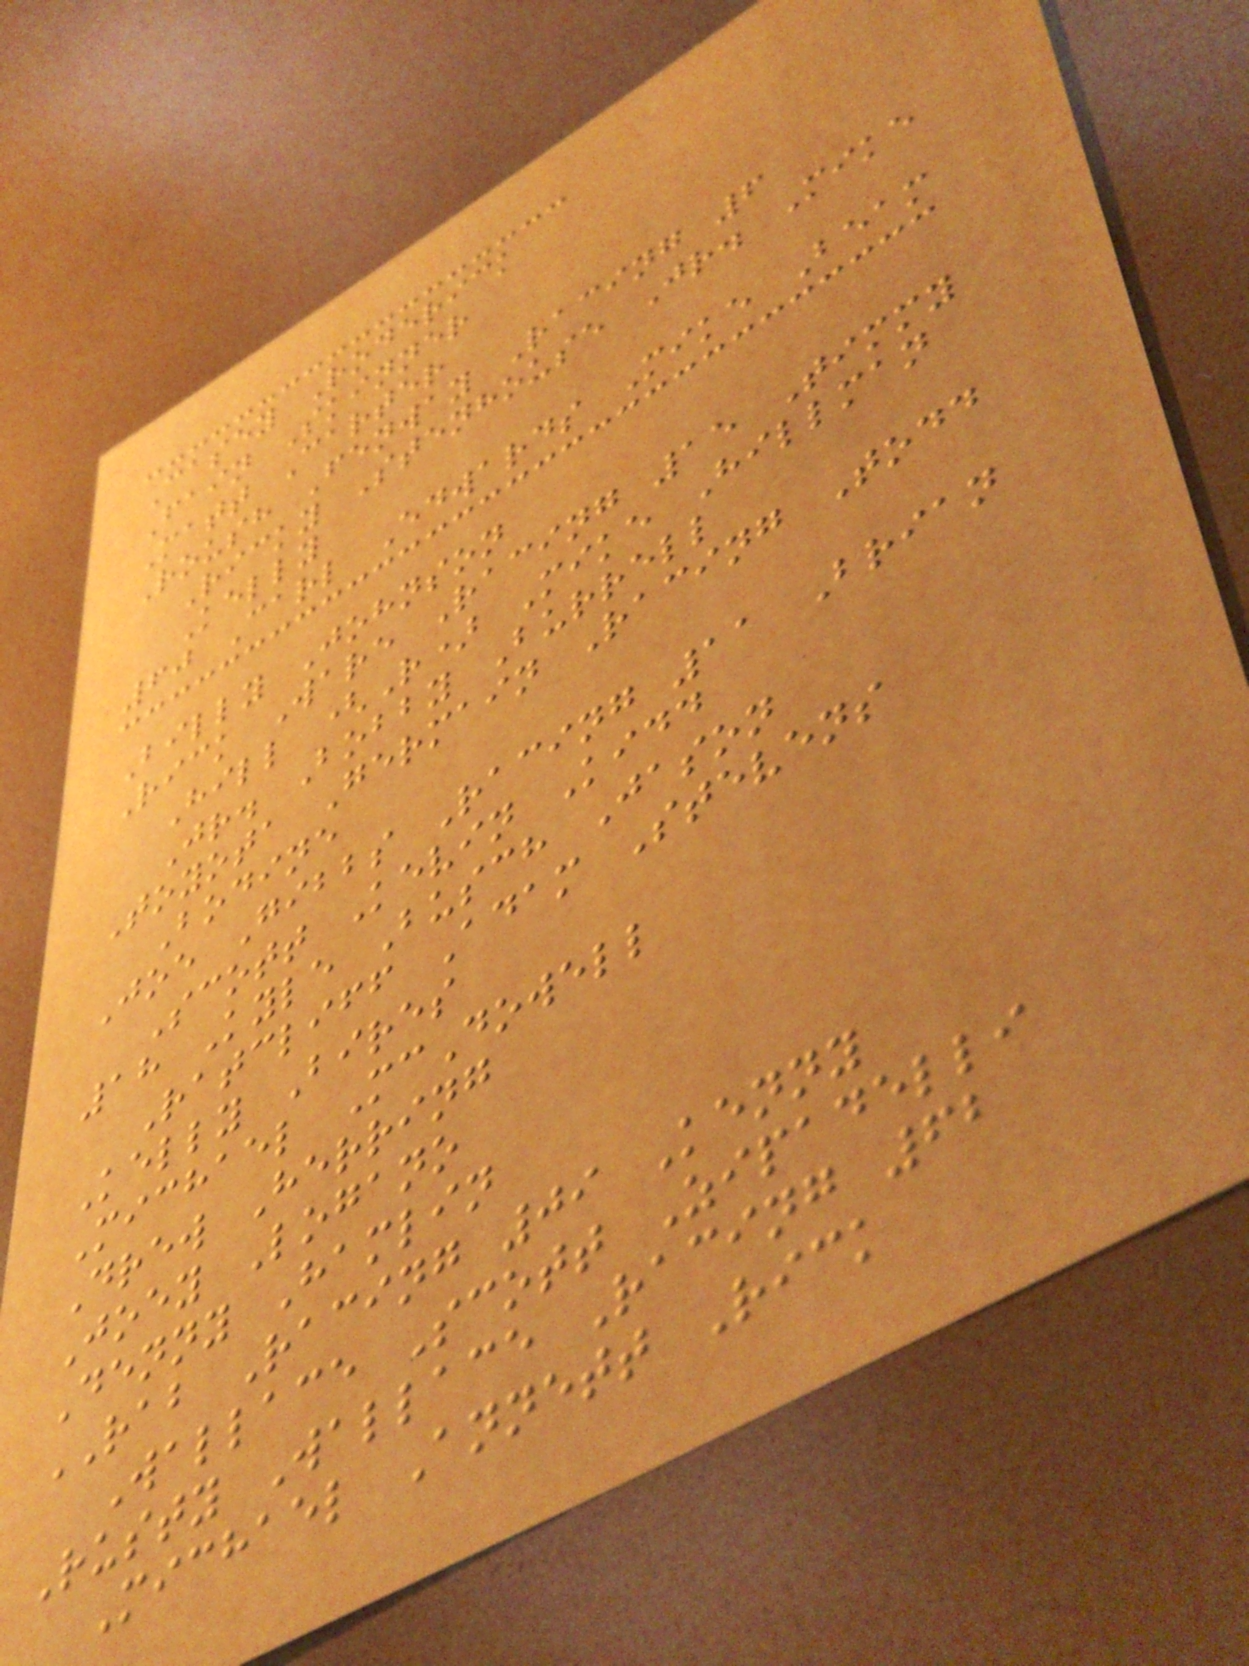Casey Roderick
Fain Skinner
Matt Carter
Roush Fenway Racing 6
Ricky Stenhouse Jr. Mike
Kelly
60 Carl Edwards Mike Beam
Billy Johnson
Rick Ware Racing 15 Timmy
Hill (R) Mike Hillman
Jr. Bobby Burrell
Toyota Germain Racing Todd
Bodine
Joe Gibbs Racing 11 Brian
Scott Kevin Kidd
18 Kyle Busch Jason
Ratcliff Adam Stevens
Kelly Bires
Michael McDowell
Drew Herring
Joey Logano
Denny Hamlin
RAB Racing 09 Kenny
Wallace Scott Zipadelli
Rusty Wallace Racing 62
Michael Annett Rick
